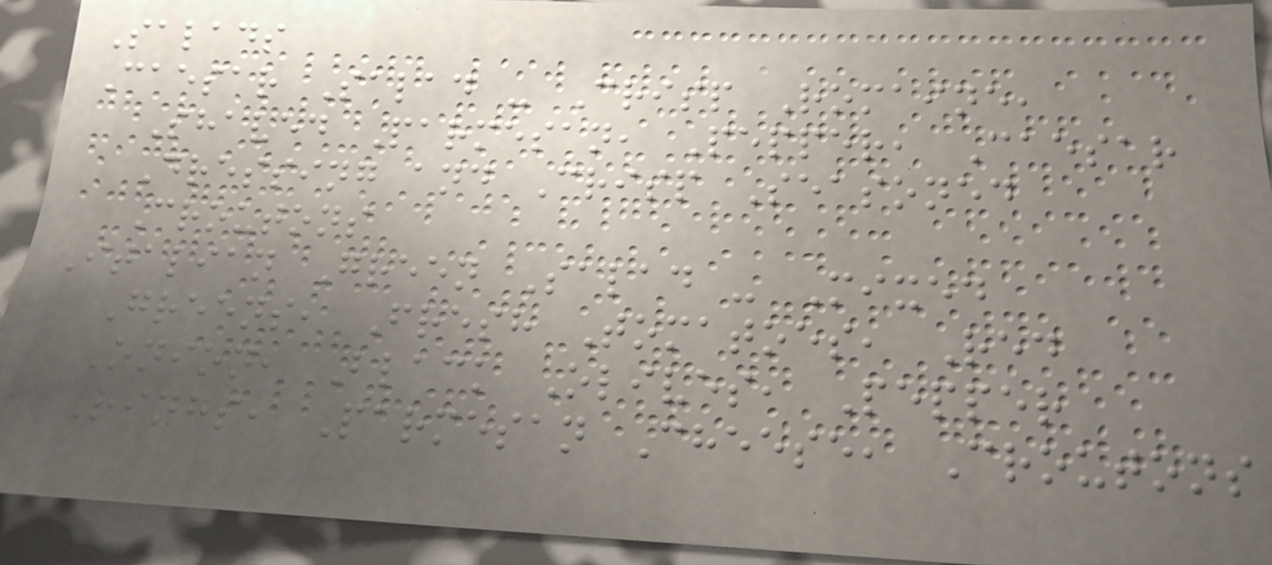Salads
Caesar Salad - Crisp Romaine,
Shaved Parmesan, Pepper, Caesar
Dressing and Crisp Seasoned
Croutons
Italian Green Salad - Mixed
Greens, Fresh Tomatoes, Red
Onion, Black Olives, Pepper
Rings, Parmesan Cheese, Croutons
